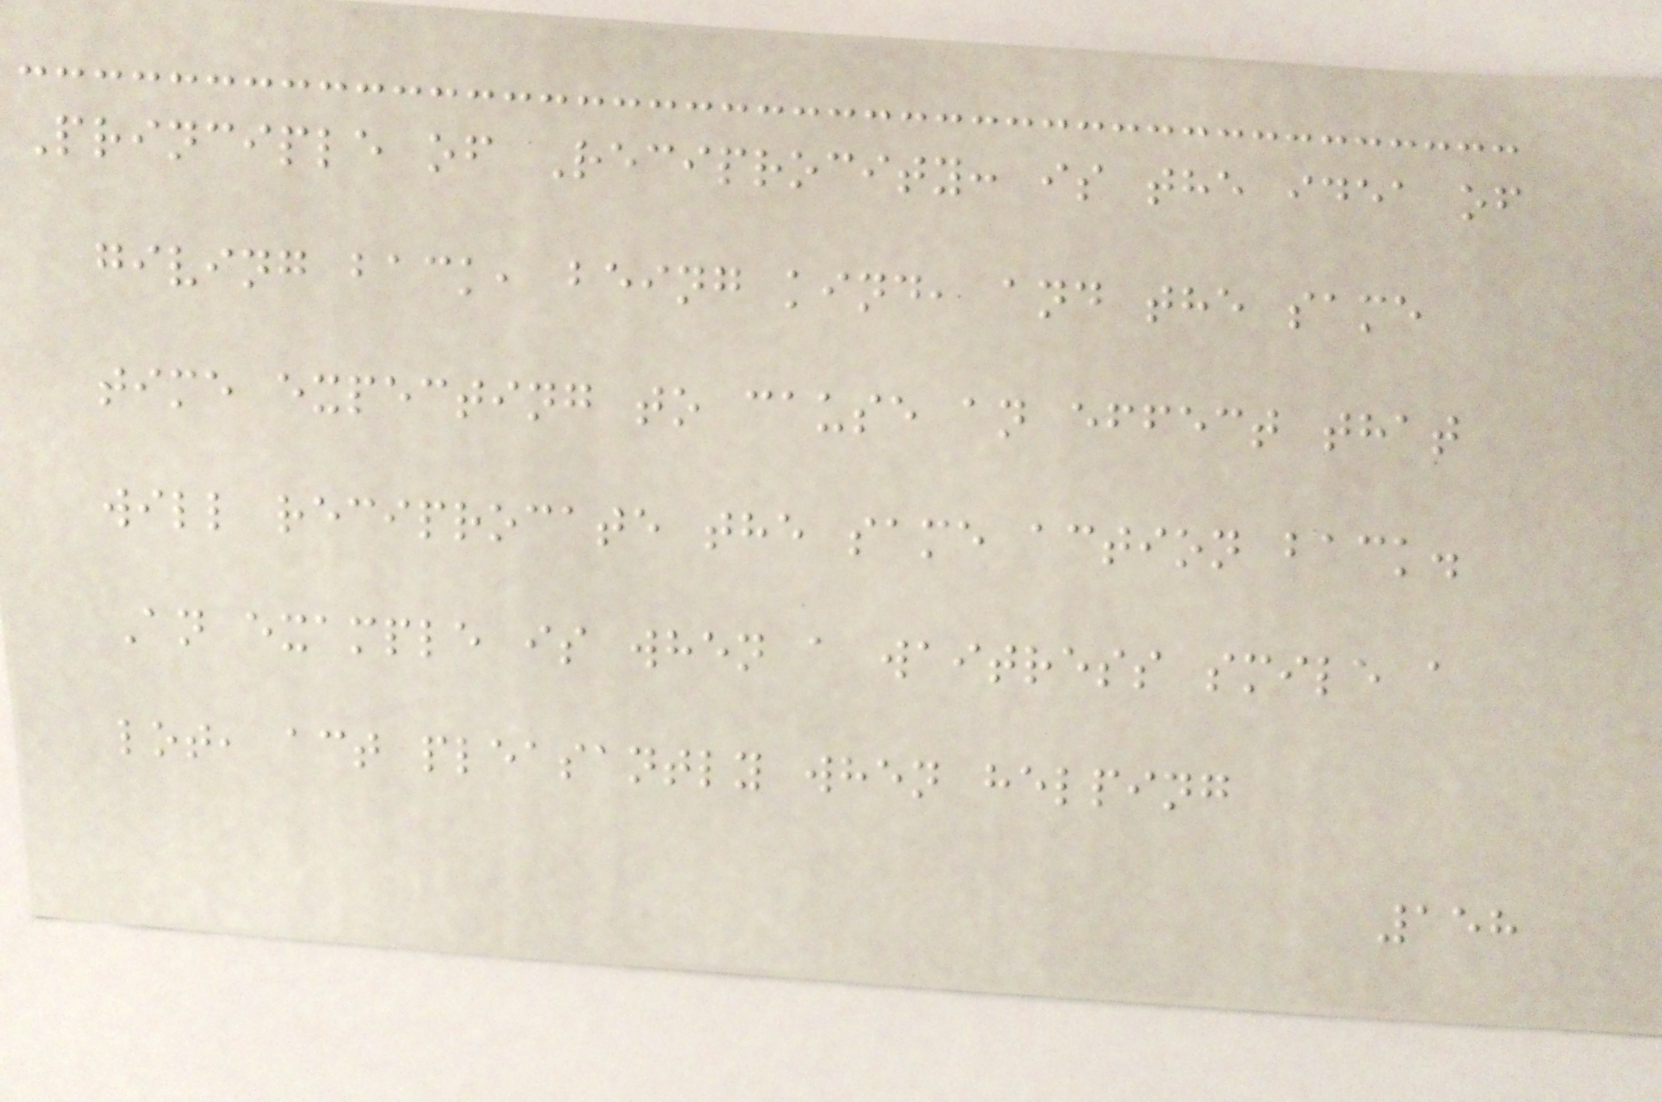Principle of Reciprocity: is the idea of
giving back, being kind, and the same
time expecting to cause an effect that
will reciprocate the same action back.
An example is when a waitress smile a
lot, act pleasantly when helping
158
